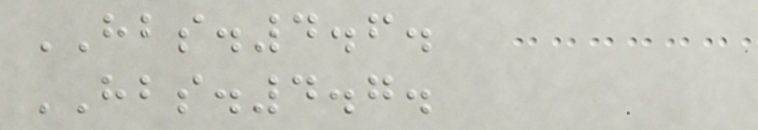HBS.4.6.
HBS.4.7.
